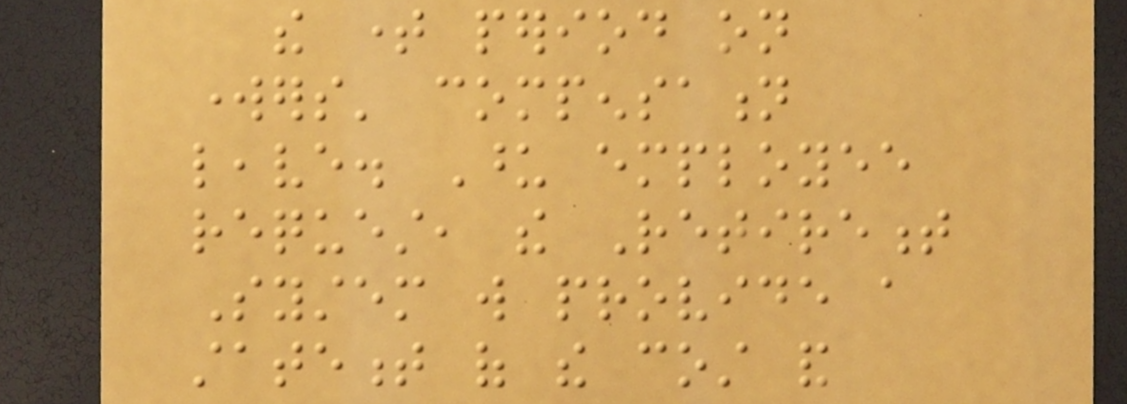the time period on
workers' compensation
leave. Upon employee
request, the Retirement
System will provide a
statement of the cost and
